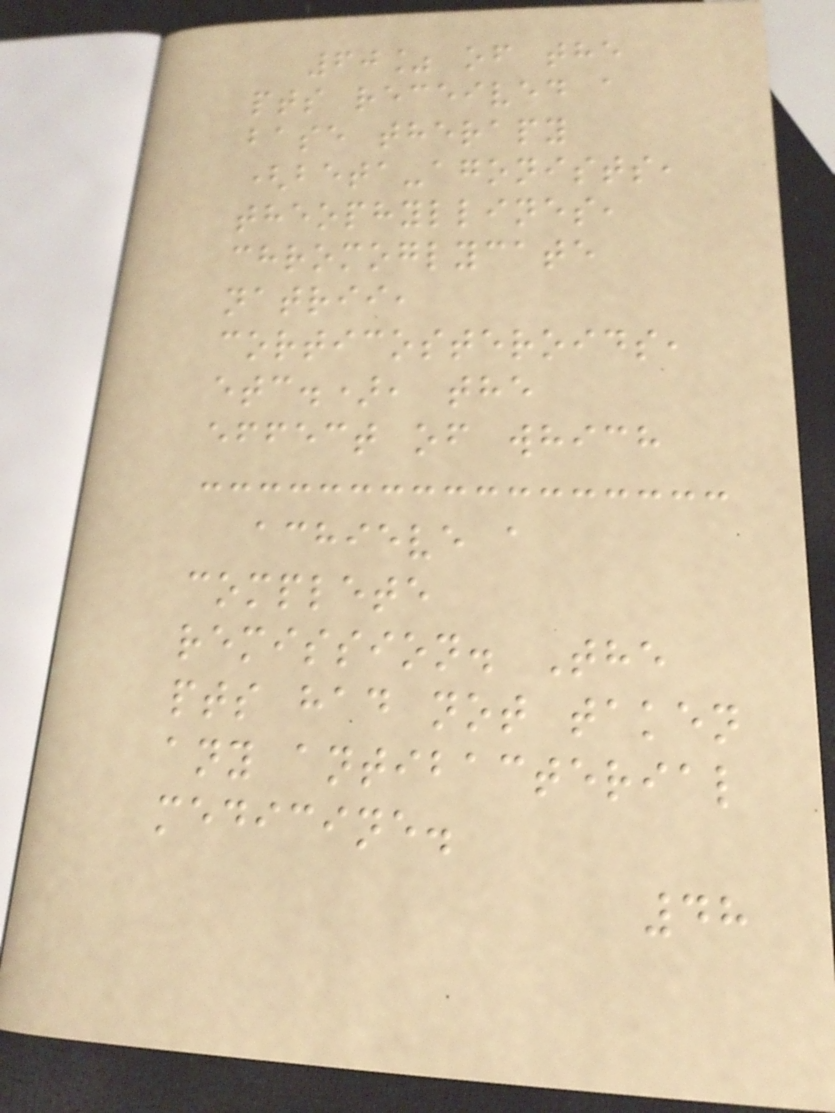60% of the
pts received a
base therapy
(beta-agonists,
theophyllines,
chromoglycate
natrii,
corticosteroids,
etc.), the
effect of which
achieve a
complete
remission. The
pts had not taken
any antibacterial
medicine.
48
